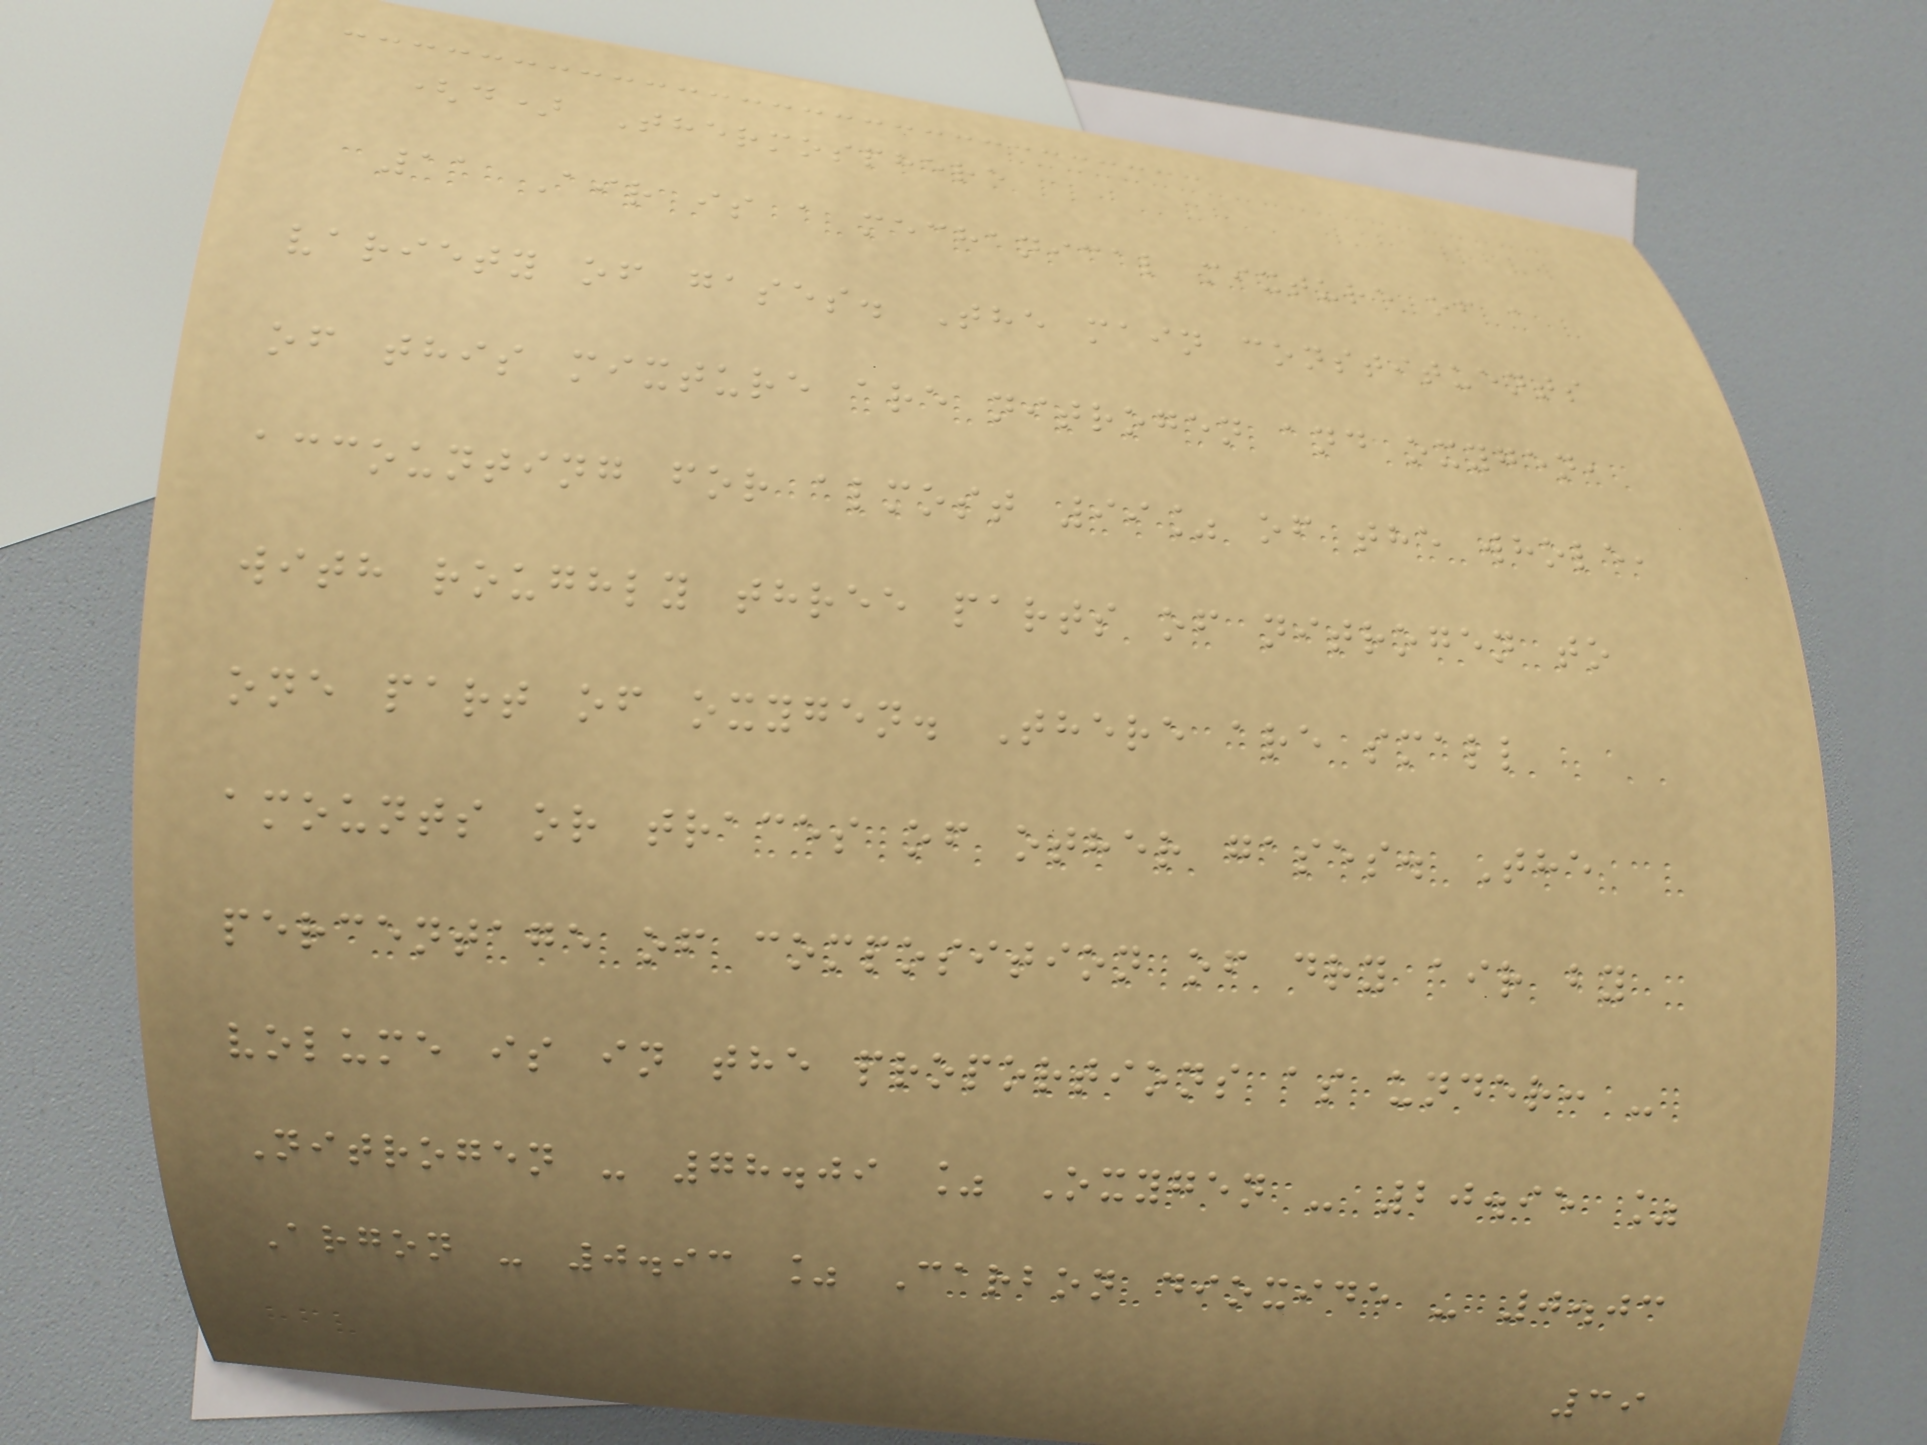(d) Thermosphere
11 Air is a mechanical mixture of a
variety of gases. The main constituents
of this mixture are nitrogen and oxygen,
accounting for almost 99% of the whole,
with roughly three parts of nitrogen to
one part of oxygen. There are small
amounts or traces of other gases. The
percentage of composition of dry air by
volume is in the proportions as under: -
Nitrogen - 78.09 % Oxygen - 20.95 %
Argon - 0.93 % Carbon dioxide - 0.03
39
